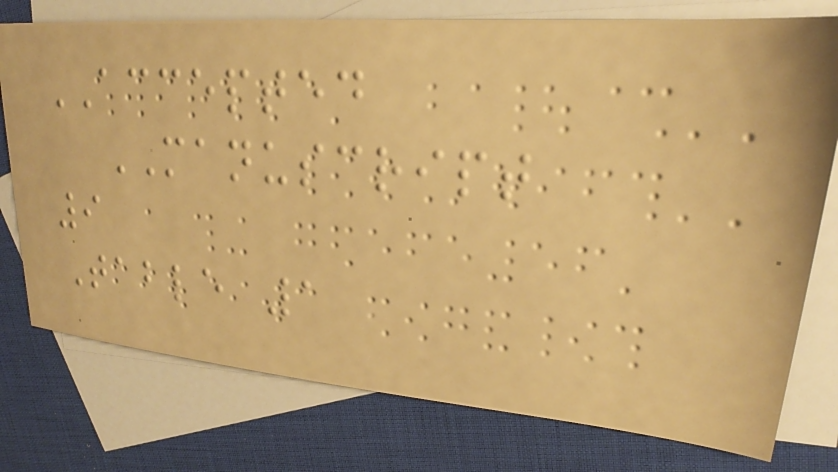ACCEPTED
MANUSCRIPT
9
Table 1
